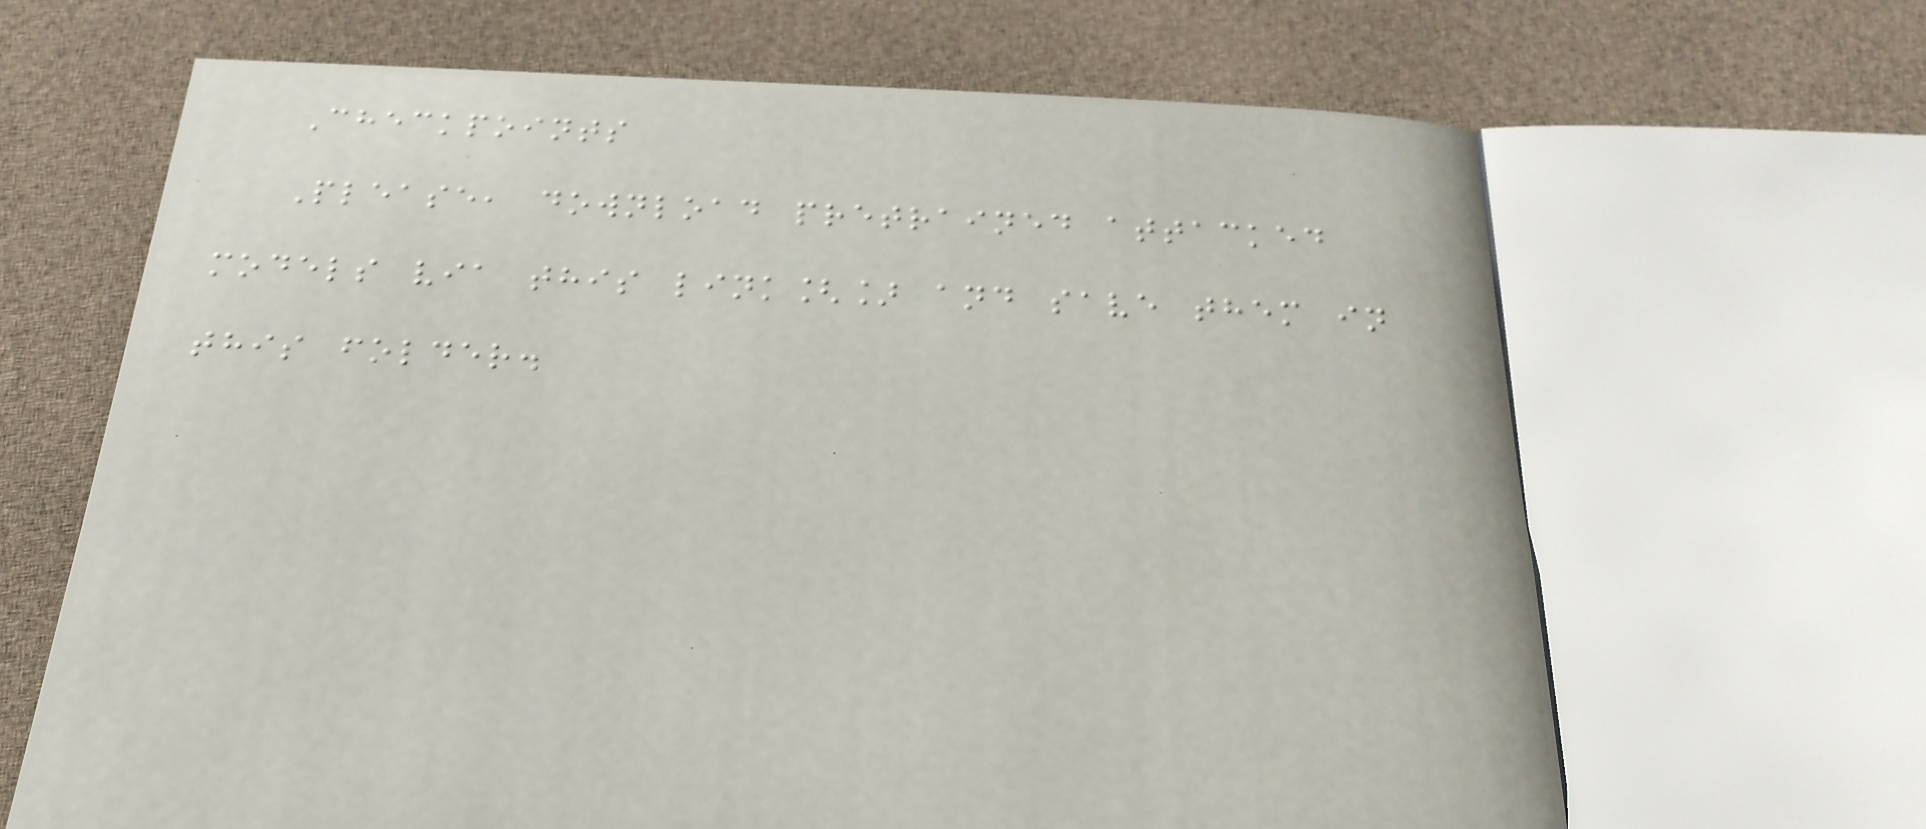Checkpoints
Please, download pretrained attacked
models via this link[] and save them in
this folder.
